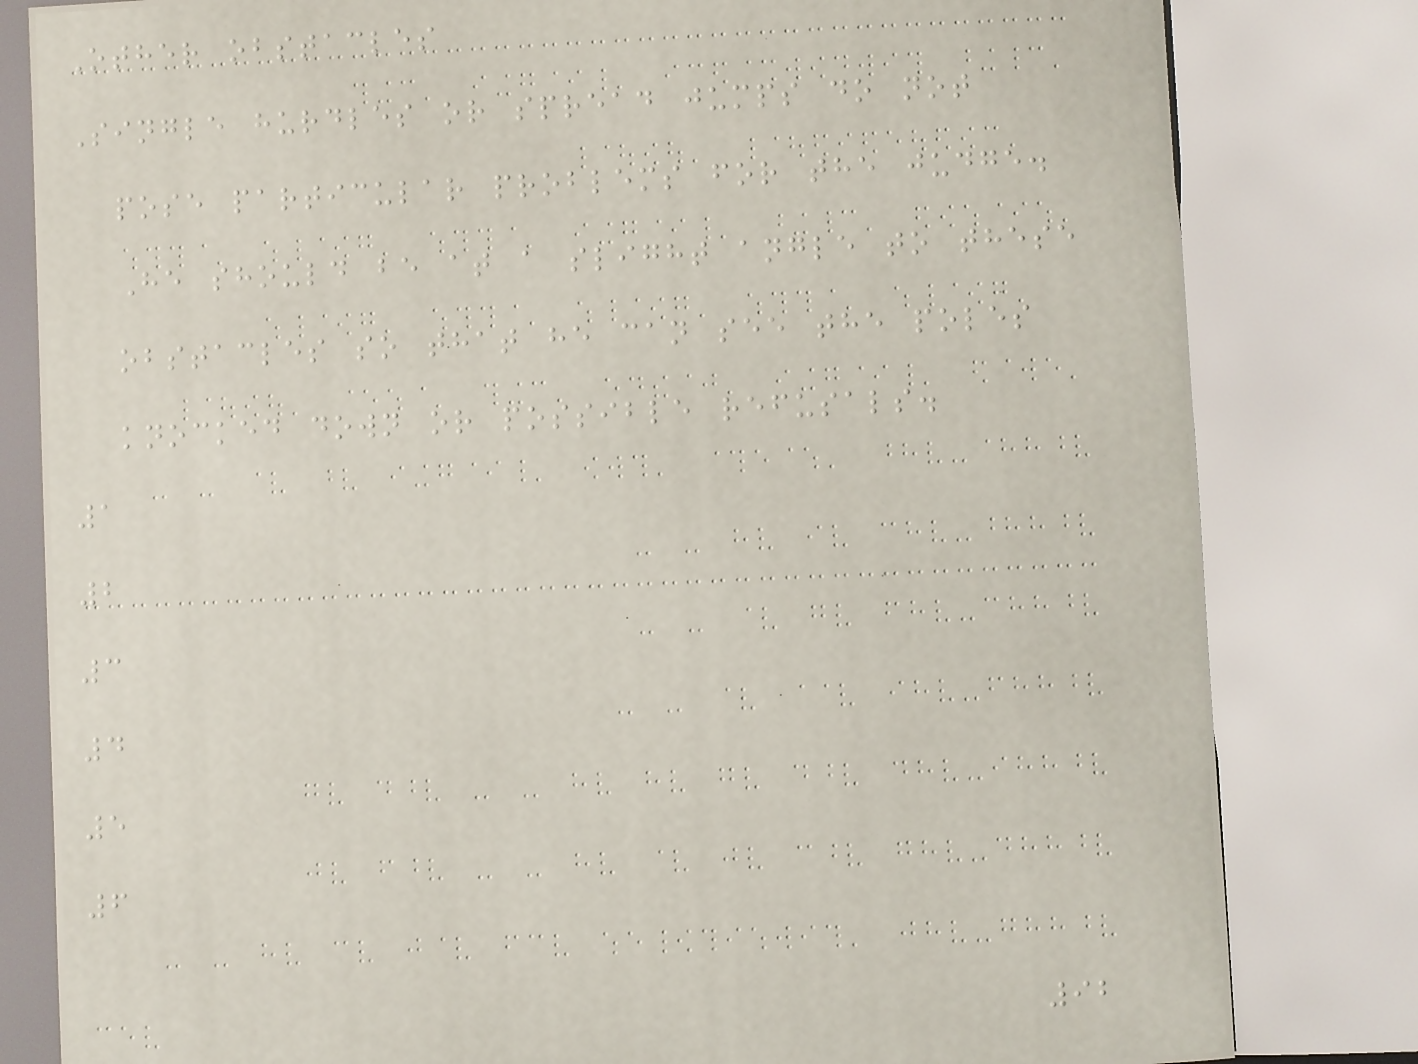Other obstacles
Single hurdles or spread jumps do not
pose particular problems for the judge.
He should be at a slight angle to these
obstacles so that he can see the poles
knocked down or possible refusals.
1
2
3
4
5
6
92
